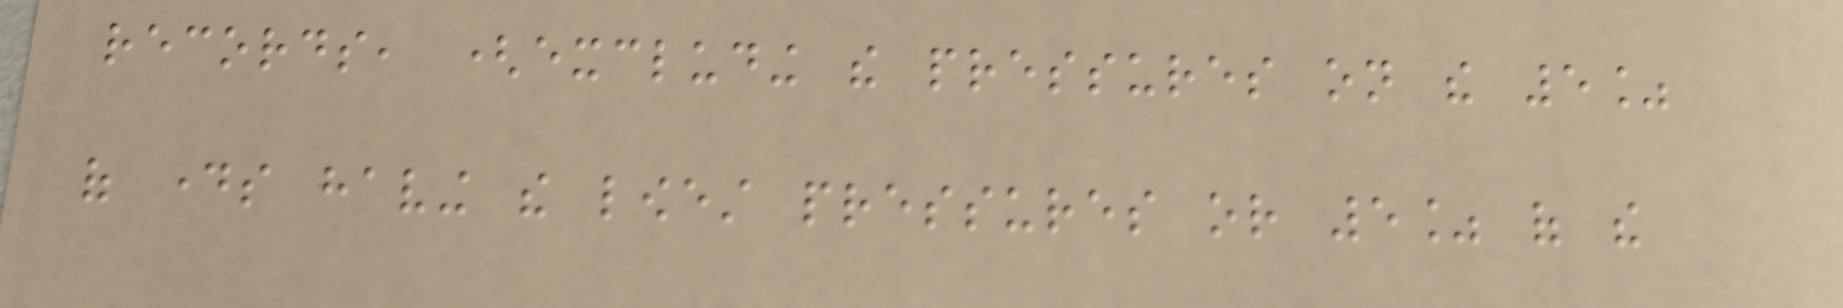records, (excluding the pressures on the 5%
of days having the lowest pressures or 5% of the
